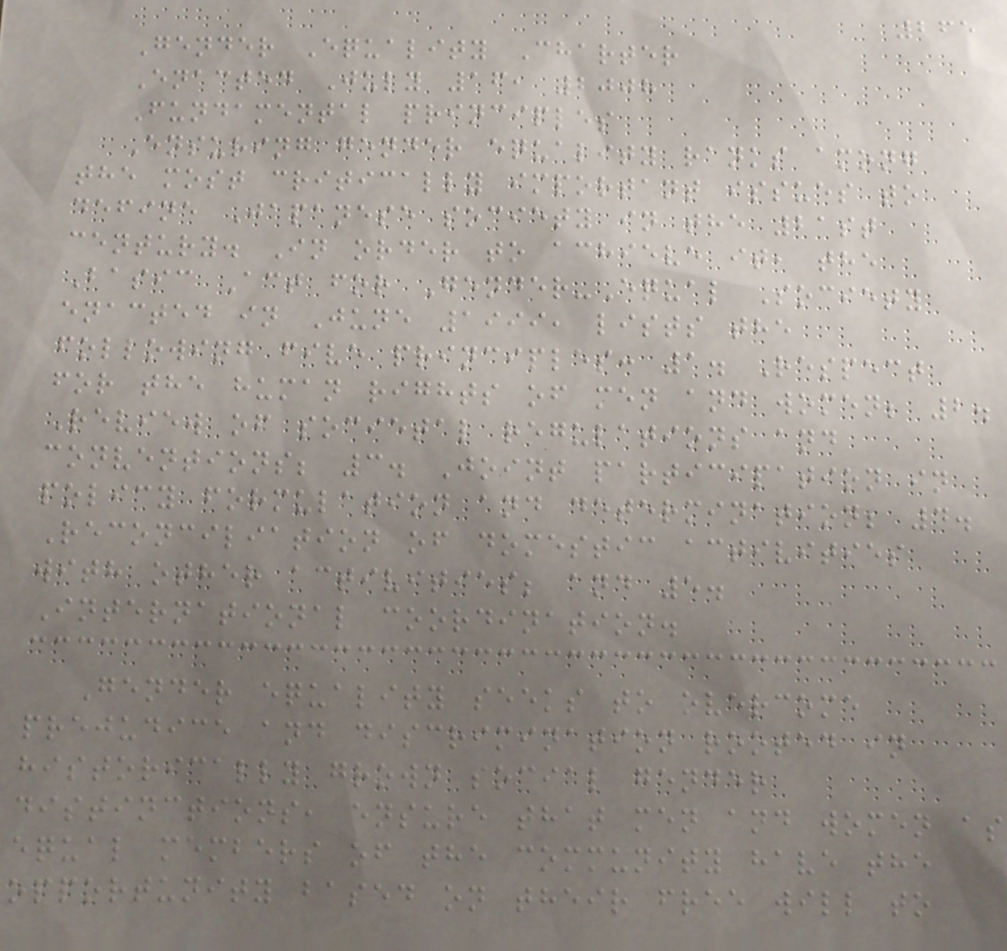265
Gender Equality Charter
Enacted July 16, 2008
Fundamental principles
Ensuring gender equality ranks among
the most critically important issues to
define Japanese society in the 21st
century. In order to achieve it, the
Basic Act for Gender-Equal Society
enacted in June 1999, lists the
following five principles: 1. Respect
for the human rights of men and women; 2.
Review of societal regulations and
conventions; 3. Joint participation in
policy formulation and determination; 4.
Reconciliation of domestic activities
with other activities; and 5.
International coordination.
Gender equality seeks to overcome
prejudice and discrimination rooted in
historically grown social gender
distinctions, ensure that men and women as
equal members of the community have the
opportunity based on their free will to
